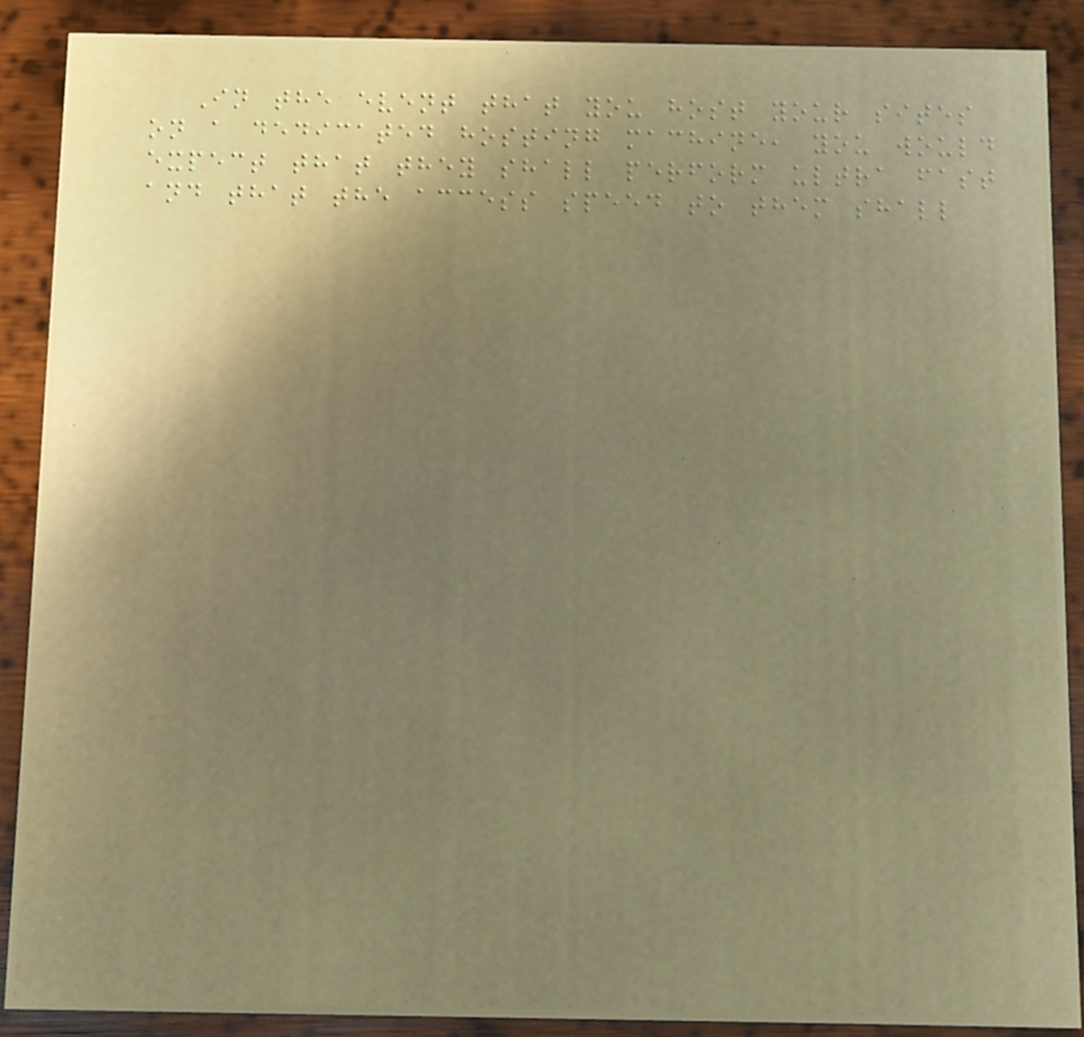In the event that you host your sites
on a dedicated hosting machine, you would
expect that they shall perform ultra fast
and that the access speed to them shall
